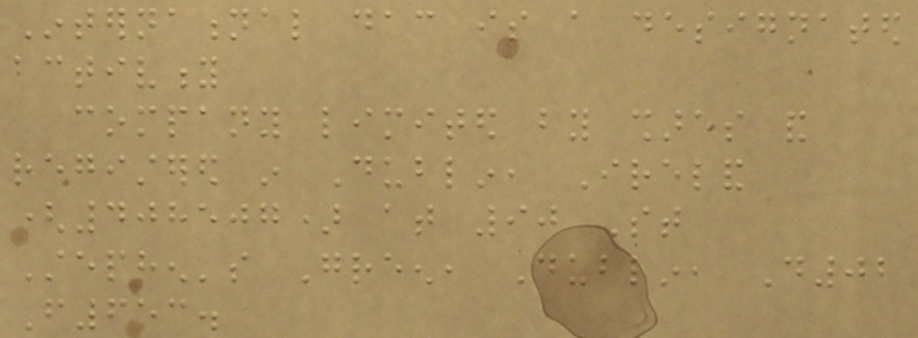International dac is a designated
activity
company limited by shares and
registered in Dublin, Ireland
(408507) at 90 St
Stephen's Green, Dublin, D02
F653.
